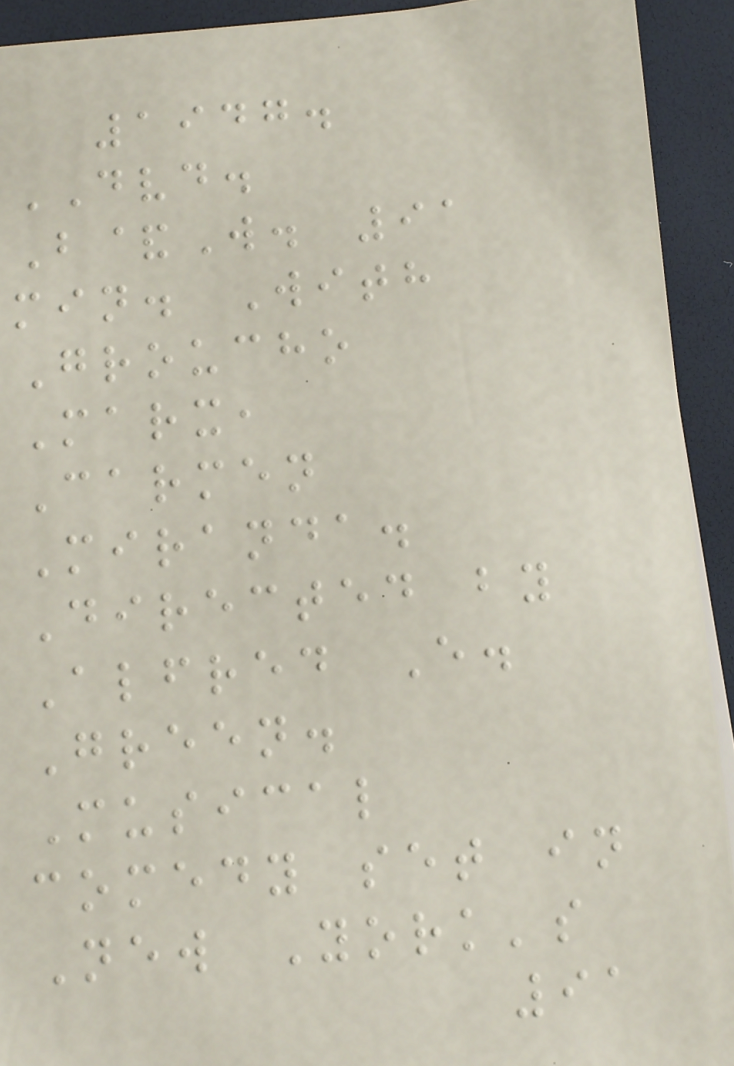1947.
DVD.
B&W. 91
min. With
Groucho
Marx,
Carmen
Miranda.
Directed by
Alfred E.
Green.
Musical
comedy set in
New York's
91
